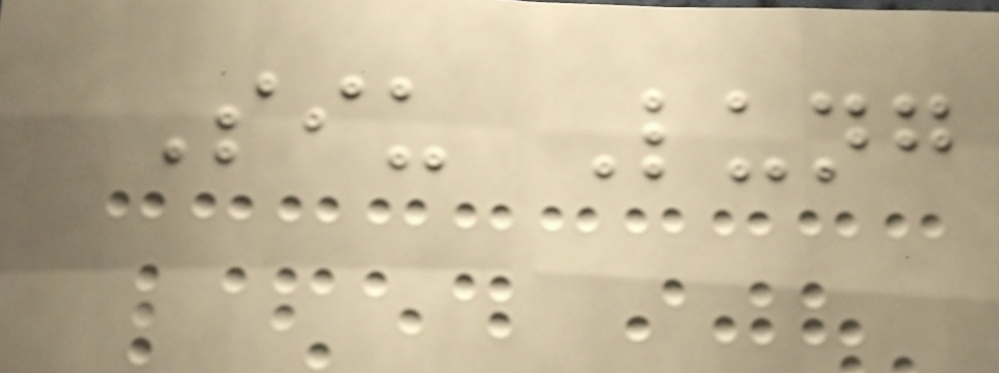Siu Lung
